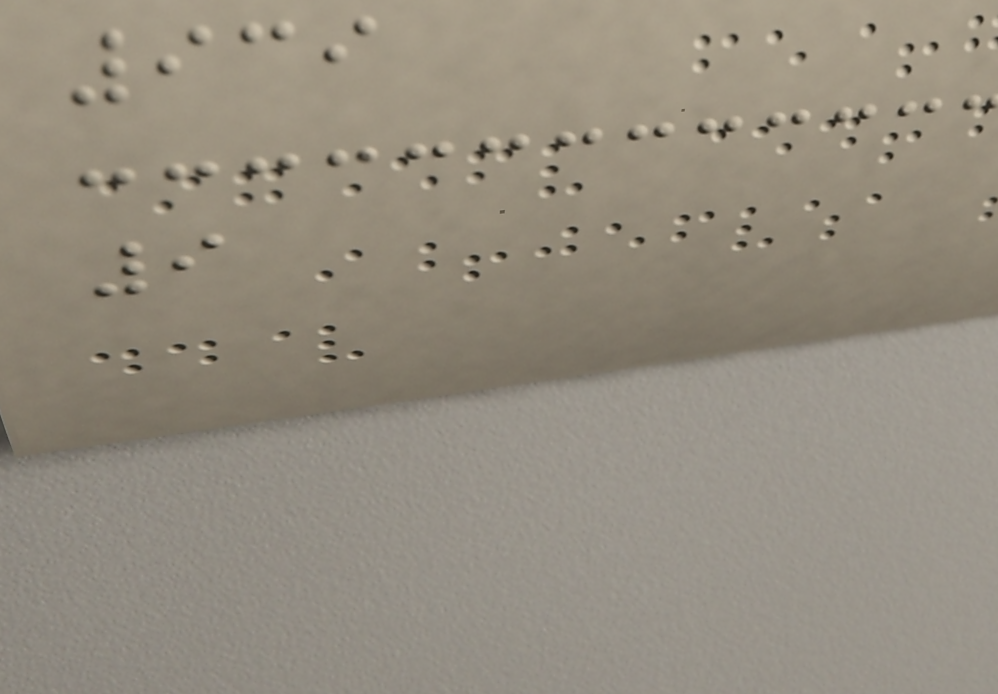939
9
